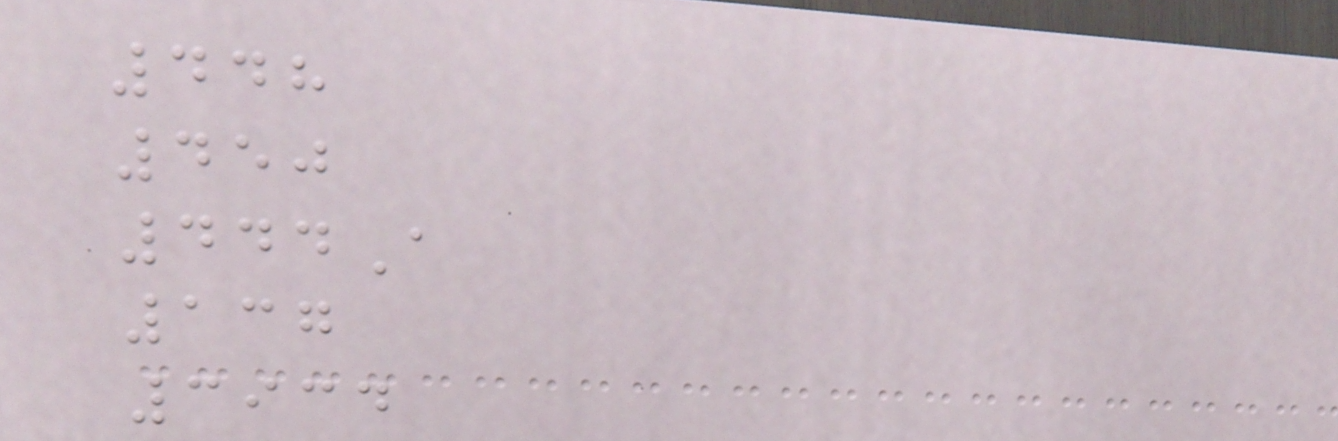448
450
444A
137
3934
